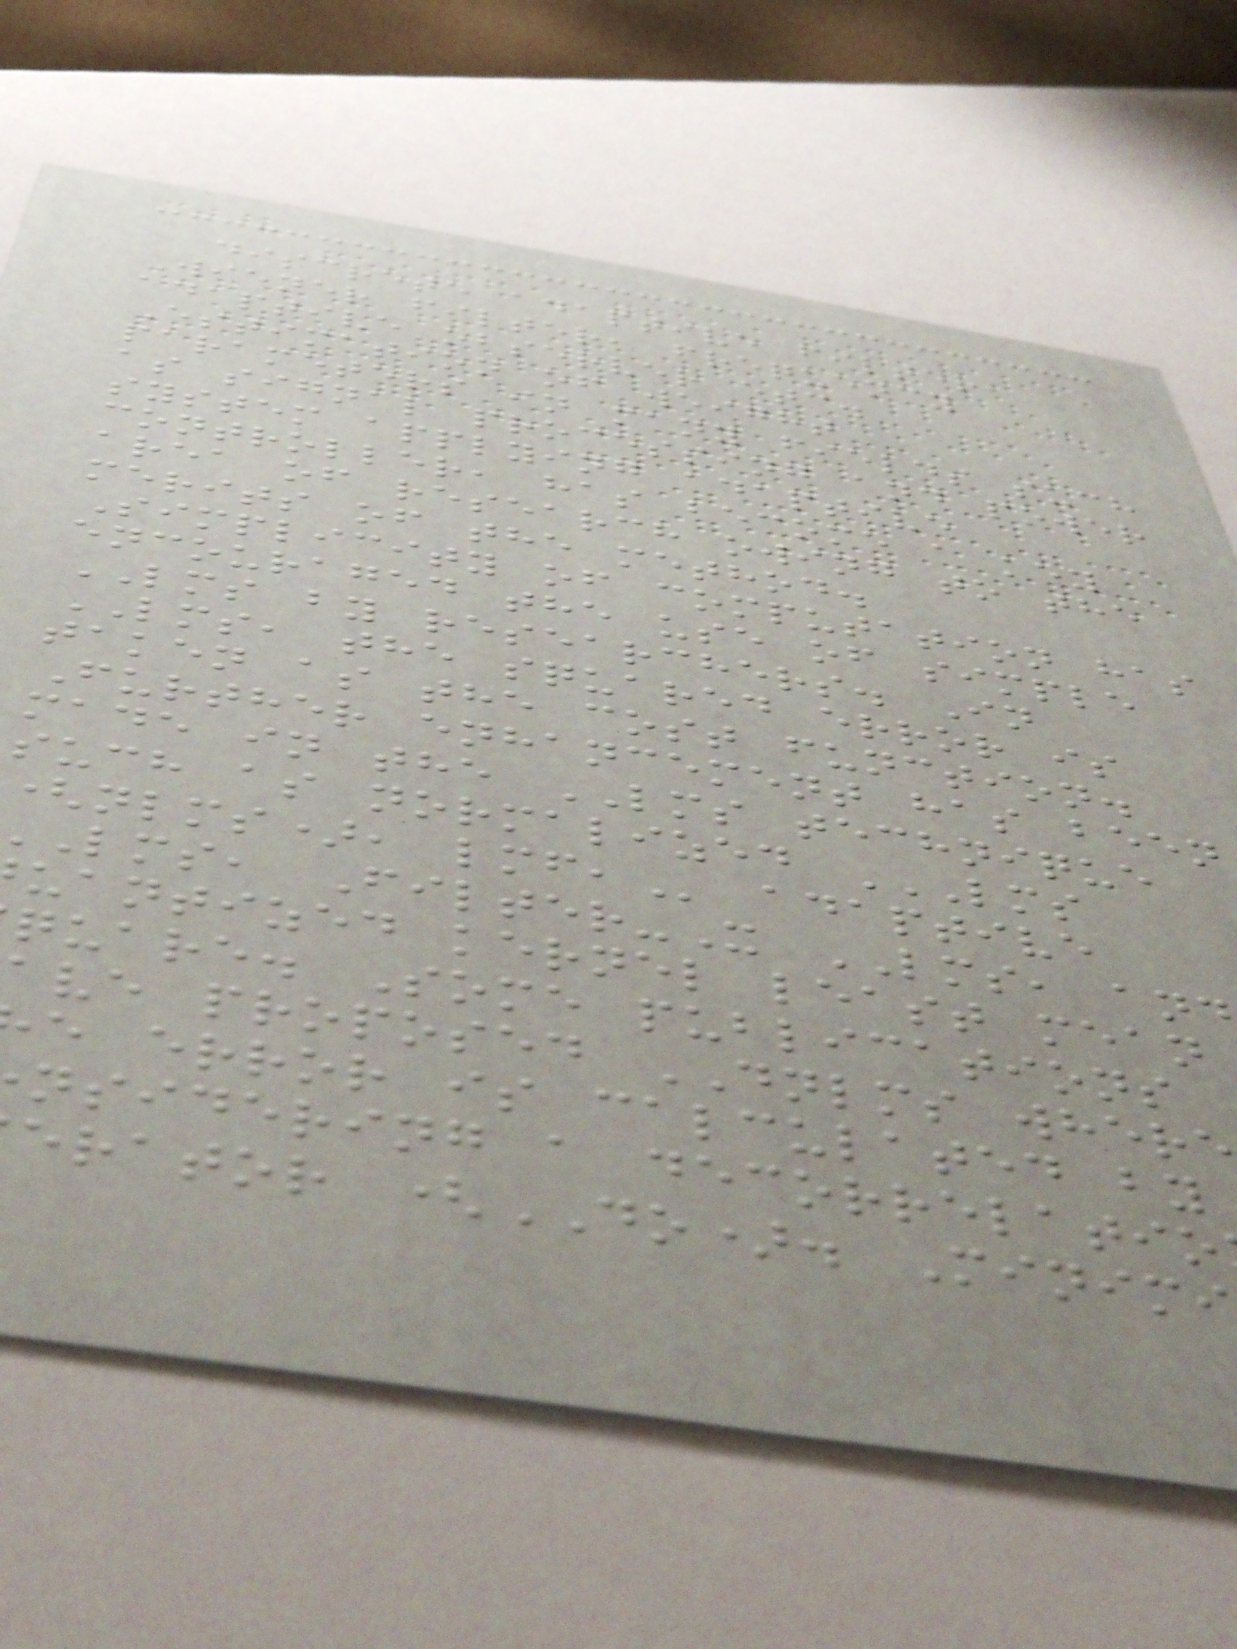discrete adaptive filter,
Wiener filter, frequency
adaptive observer etc.
Estimation of weight
parameters in many fields such
as signal processing and power
system applying adaptive
controller, has become a key
area of research owing to the
merits of the method.
Simplicity of computation has
encouraged the use of simple
LMS by researchers. In
LMS, the squared error is
taken as the cost function.
Further enhancement has been
made in the LMS technique
such as normalized LMS
nlms),
lms, Filter-X LMS, and
uantized kernel least mean
quare. Some publications
ave proposed DNLMS where
e error is calculated by
nsidering a decorrelatio
erator (DO). Minimi
